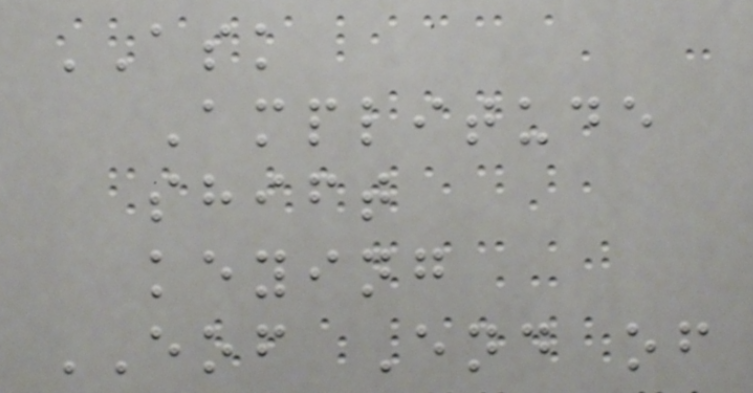ASK
Amplitude
shift
keying
EOF End of
